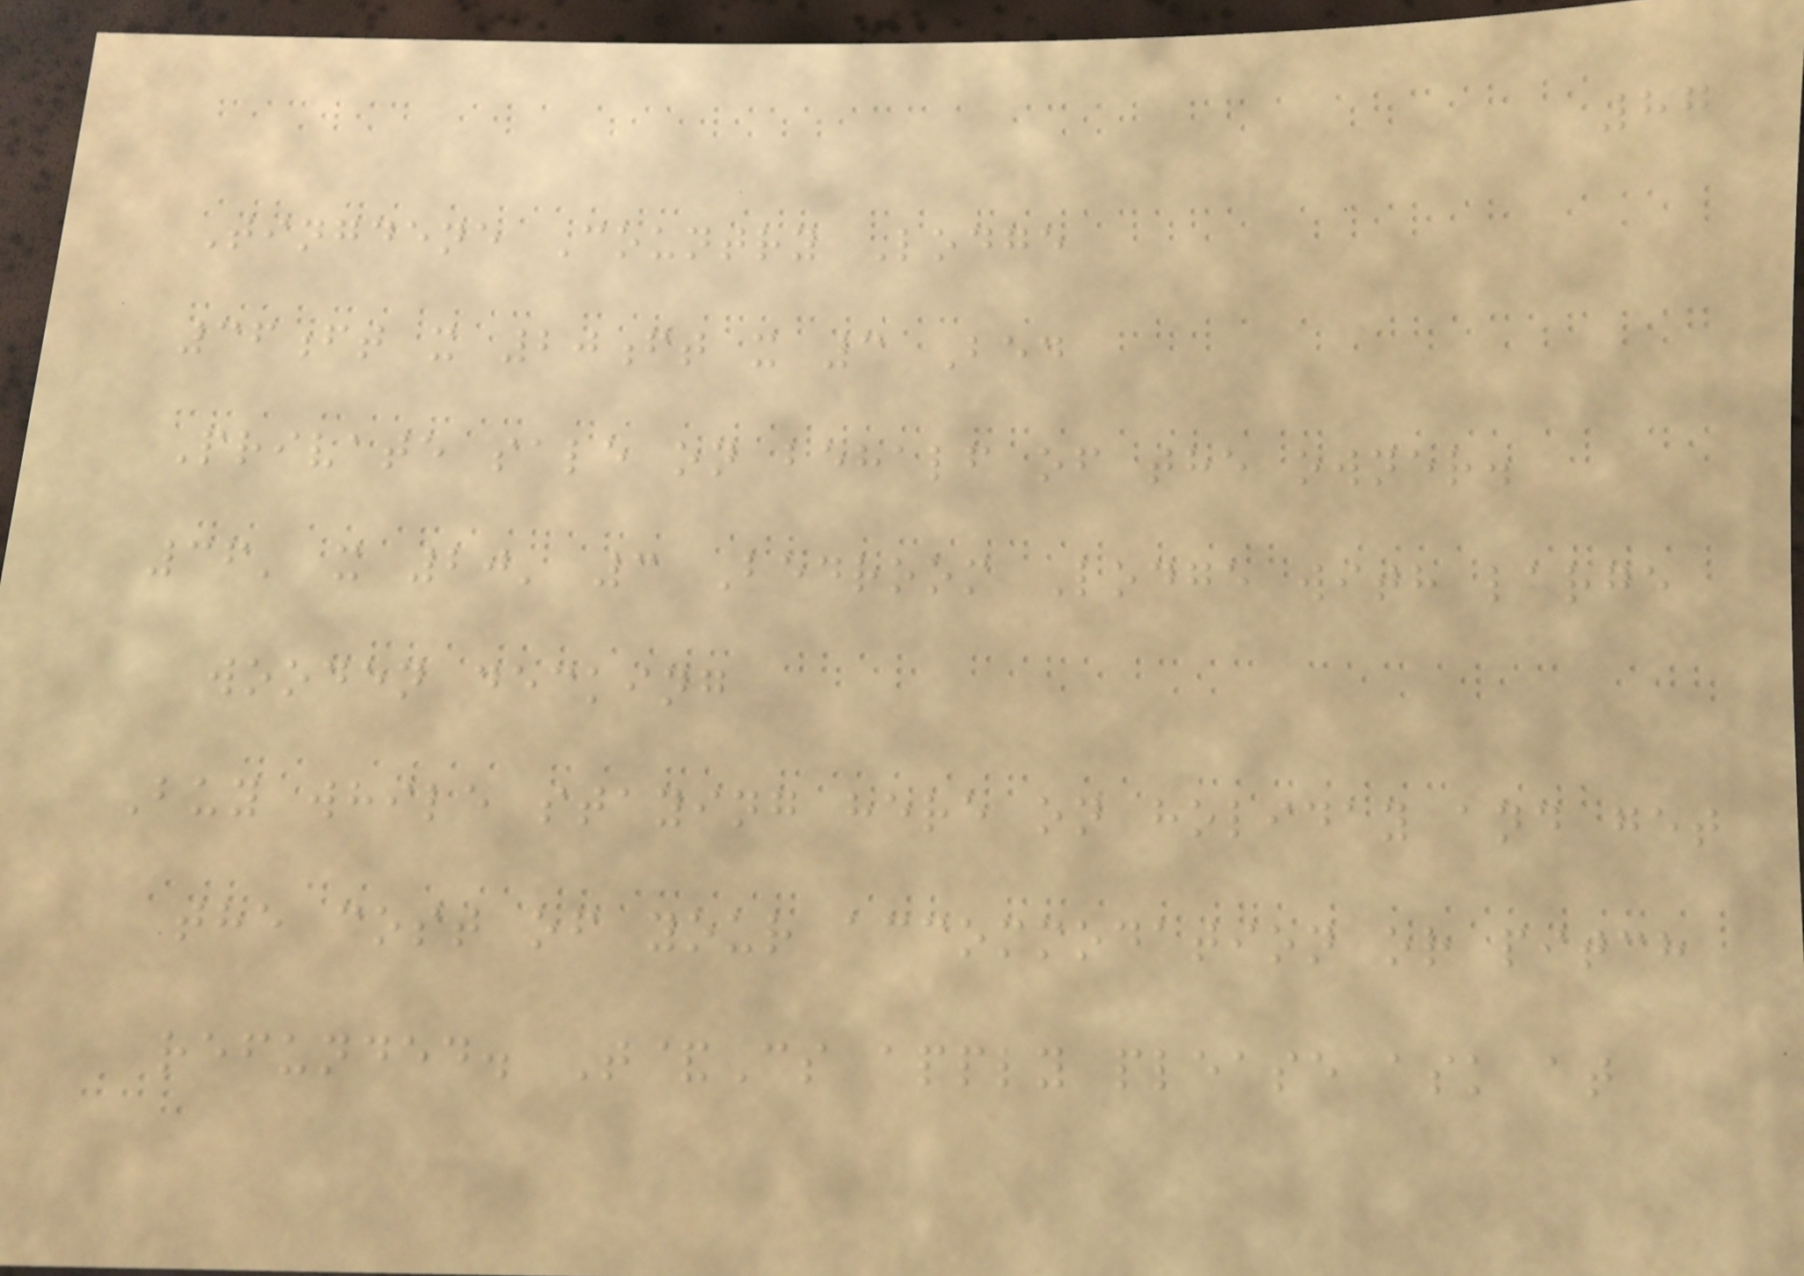87
Tingdene Country Lodge
36ft x 20ft x 3 Bed
Private sale on behalf of the owner.
36' x 20' 3 Bedroom Lodge with large
wooden decking
Buy while staying here on holiday and get
the cost of your accommodation or pitch
refunded. T&Cs apply please ask at
